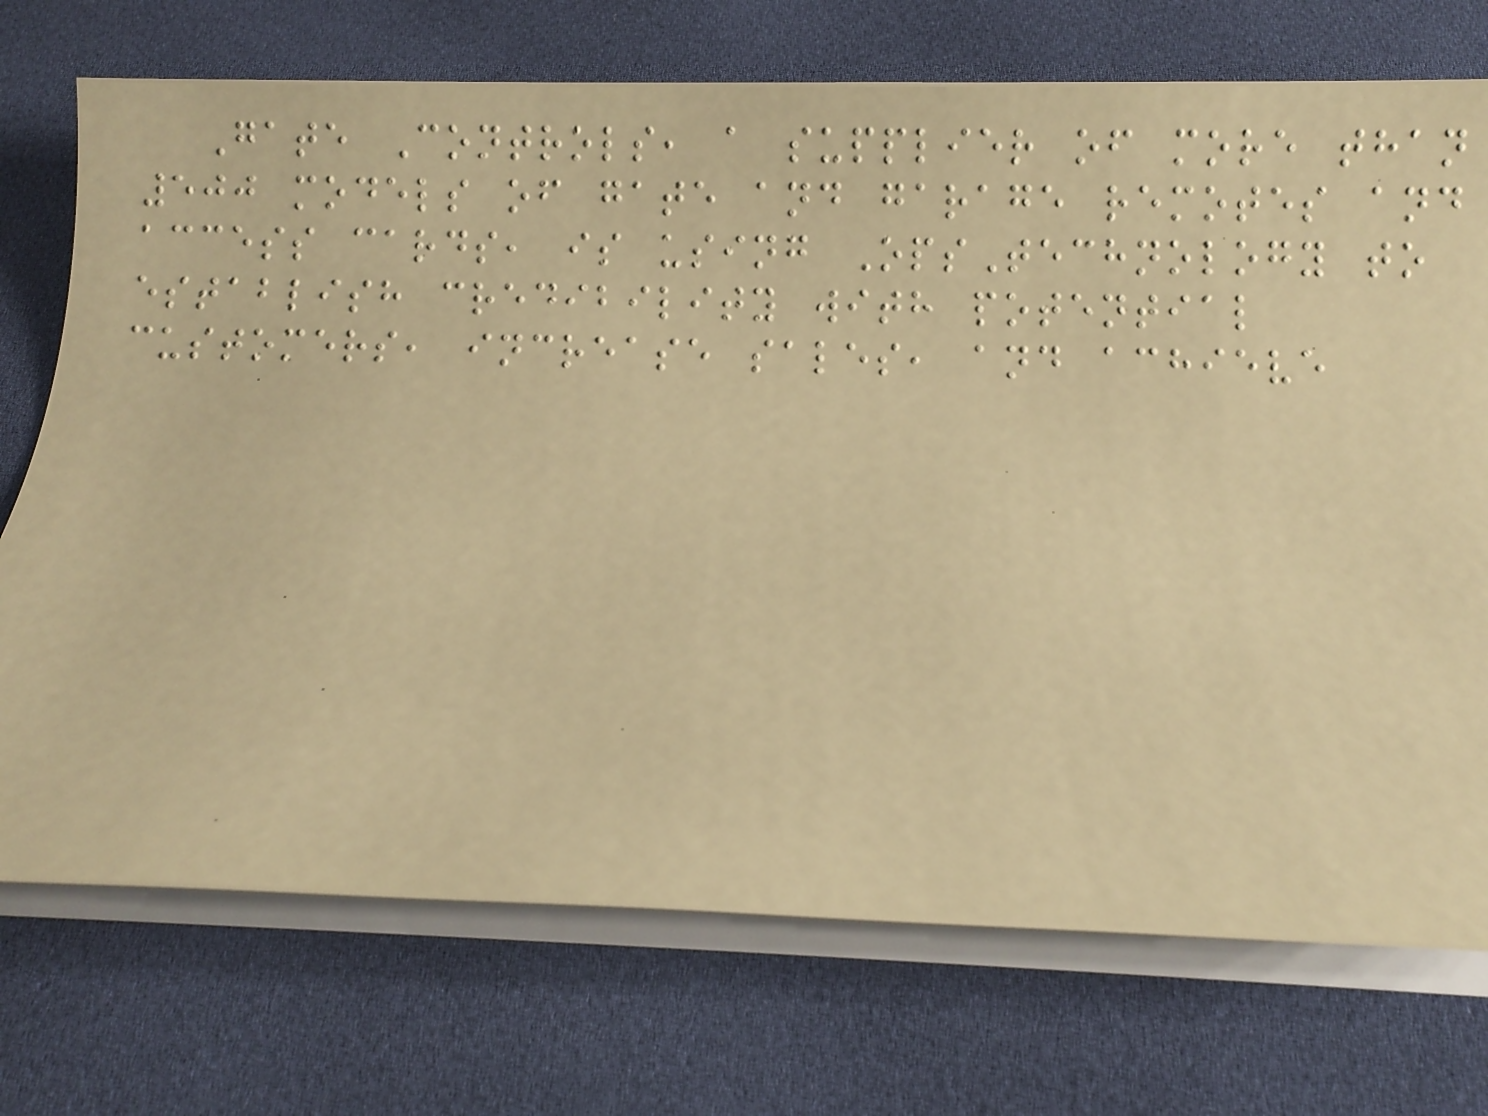Gate Controls, a supplier of more than
500 models of gate and garage remotes and
access cards, is using OpsTechnology to
establish credibility with potential
customers, increase sales, and achieve
